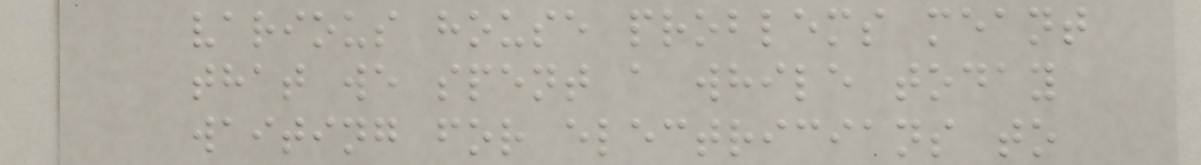various house problems meant
that we spent a while today
waiting for electricians to
